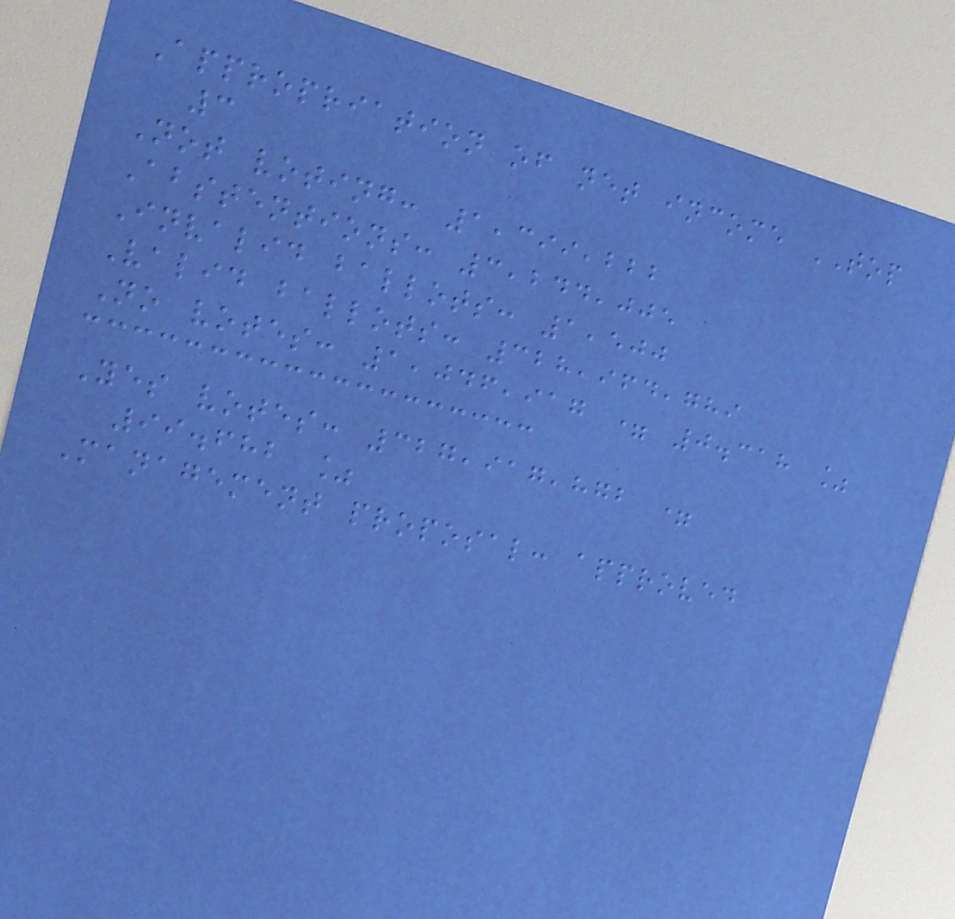Appropriation of net income TOP
3
Not voting: 1,399,222
Abstentions: 3,244,005
Invalid ballots: 1,500
Valid ballots: 328,964,789
No votes: 1,046,917 = 0.318 %
Yes votes: 327,917,872 =
99.682 %
Management proposal: approved
